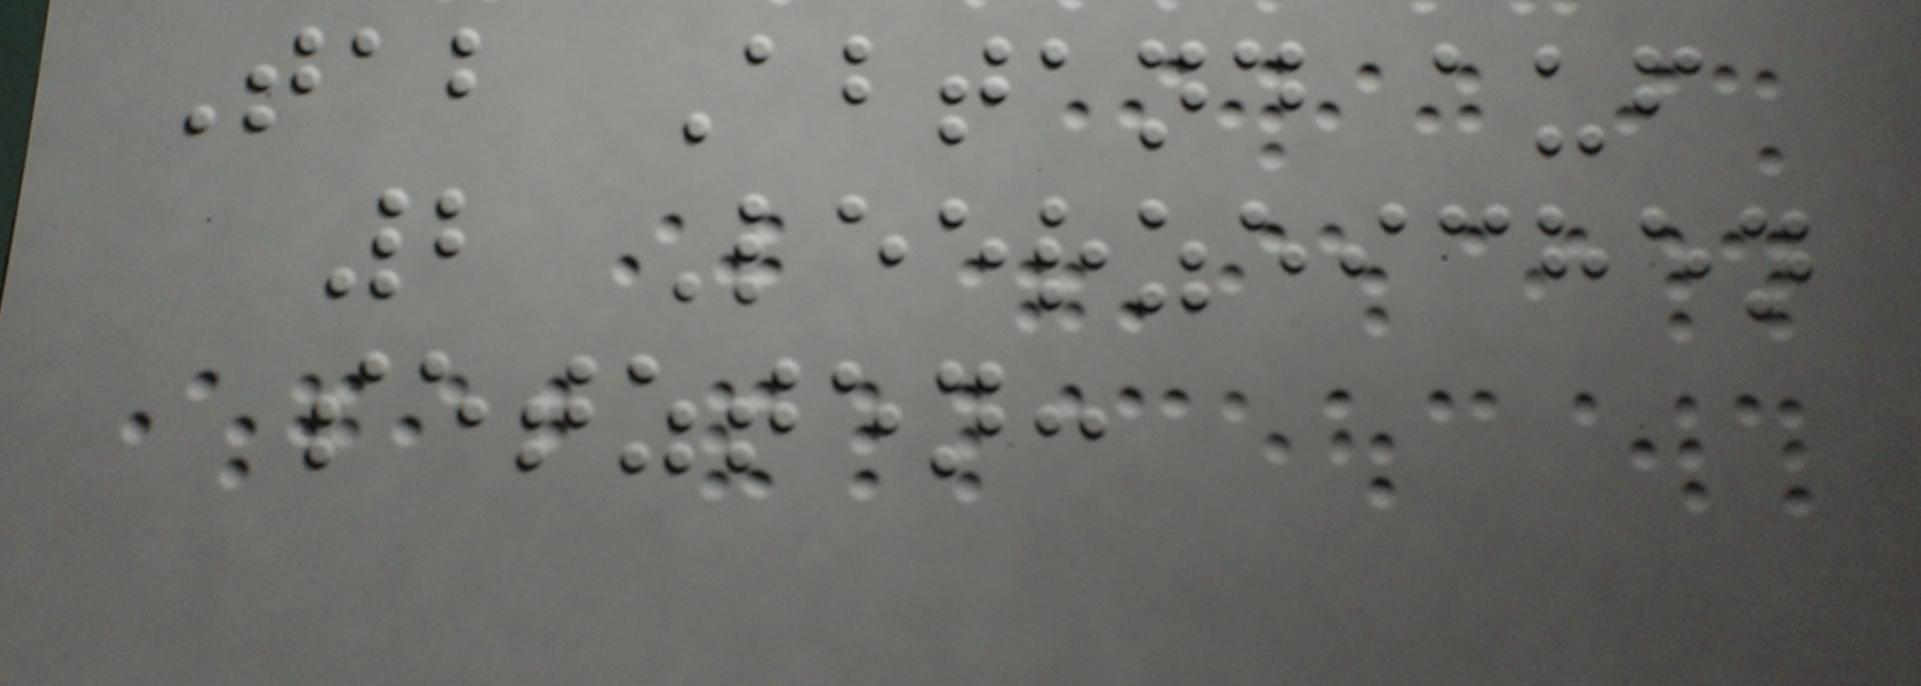Tab Abtand auf
2 Leerzeichen
setzten:
